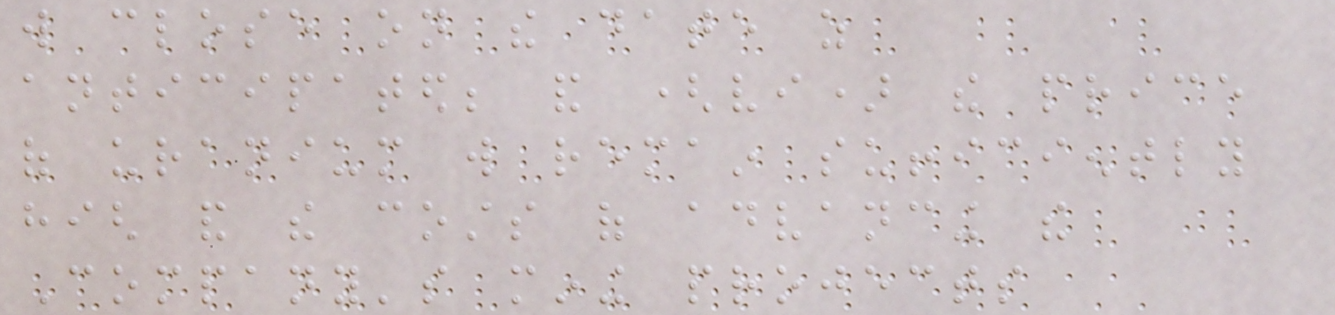will close on the date as
anticipated; and (vi) the price
of uranium will remain sufficiently
high and the costs of advancing the
Company's mining projects
